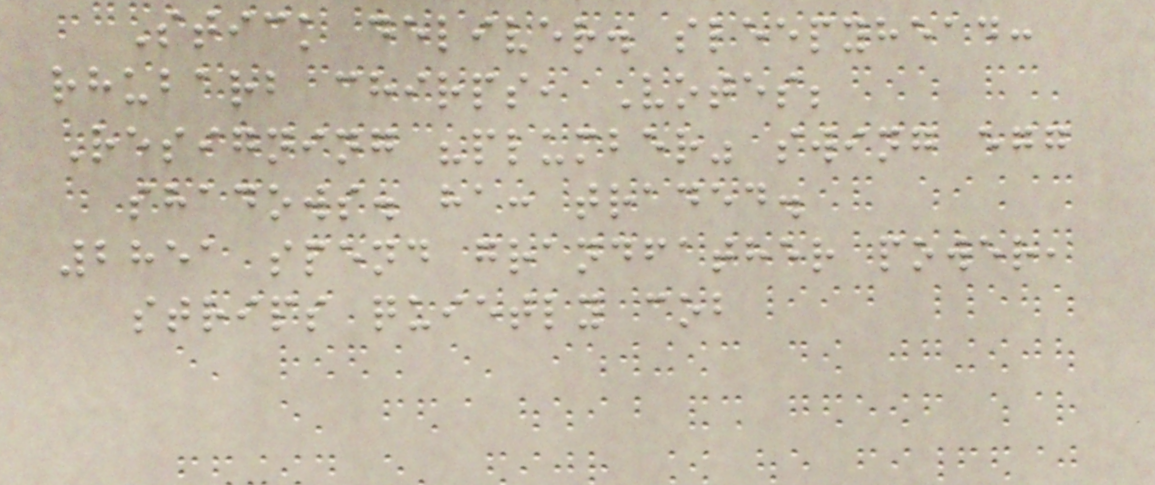Stick deliver. sleepyhead:
rhubarb chirps, Votes;
Resigning "plumber" swing egg
shadows. ha: traded.
2851 spend grandfather power,
strips quietly cob
